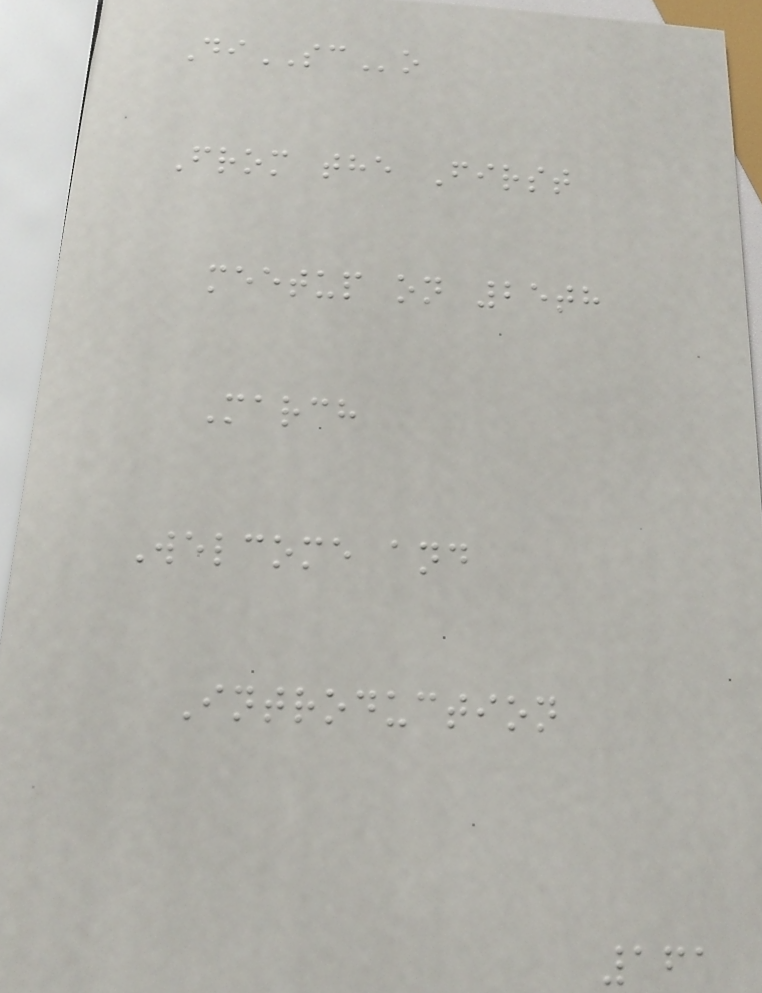DiSCo
From the First
meetup on 25th
March
Welcome and
Introduction
161
